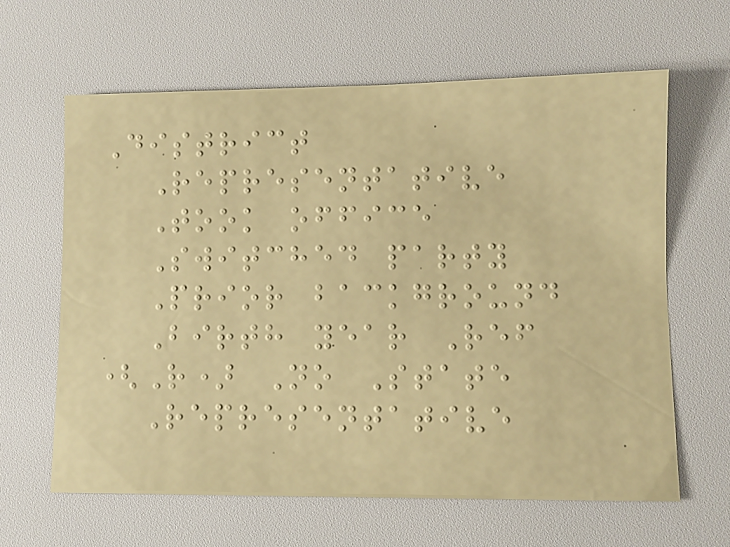District
Representative
Took office
Switched party
Prior background
Birth year Ref
(R) No State
Representative
